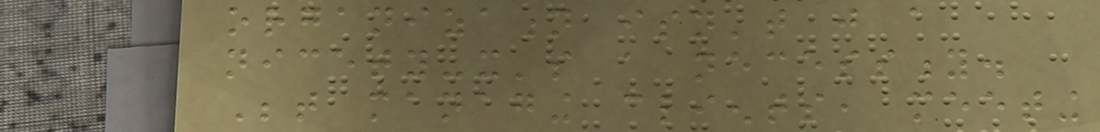organization isn't just a
nicety-it's a necessity.
Between managing clients, meeting
